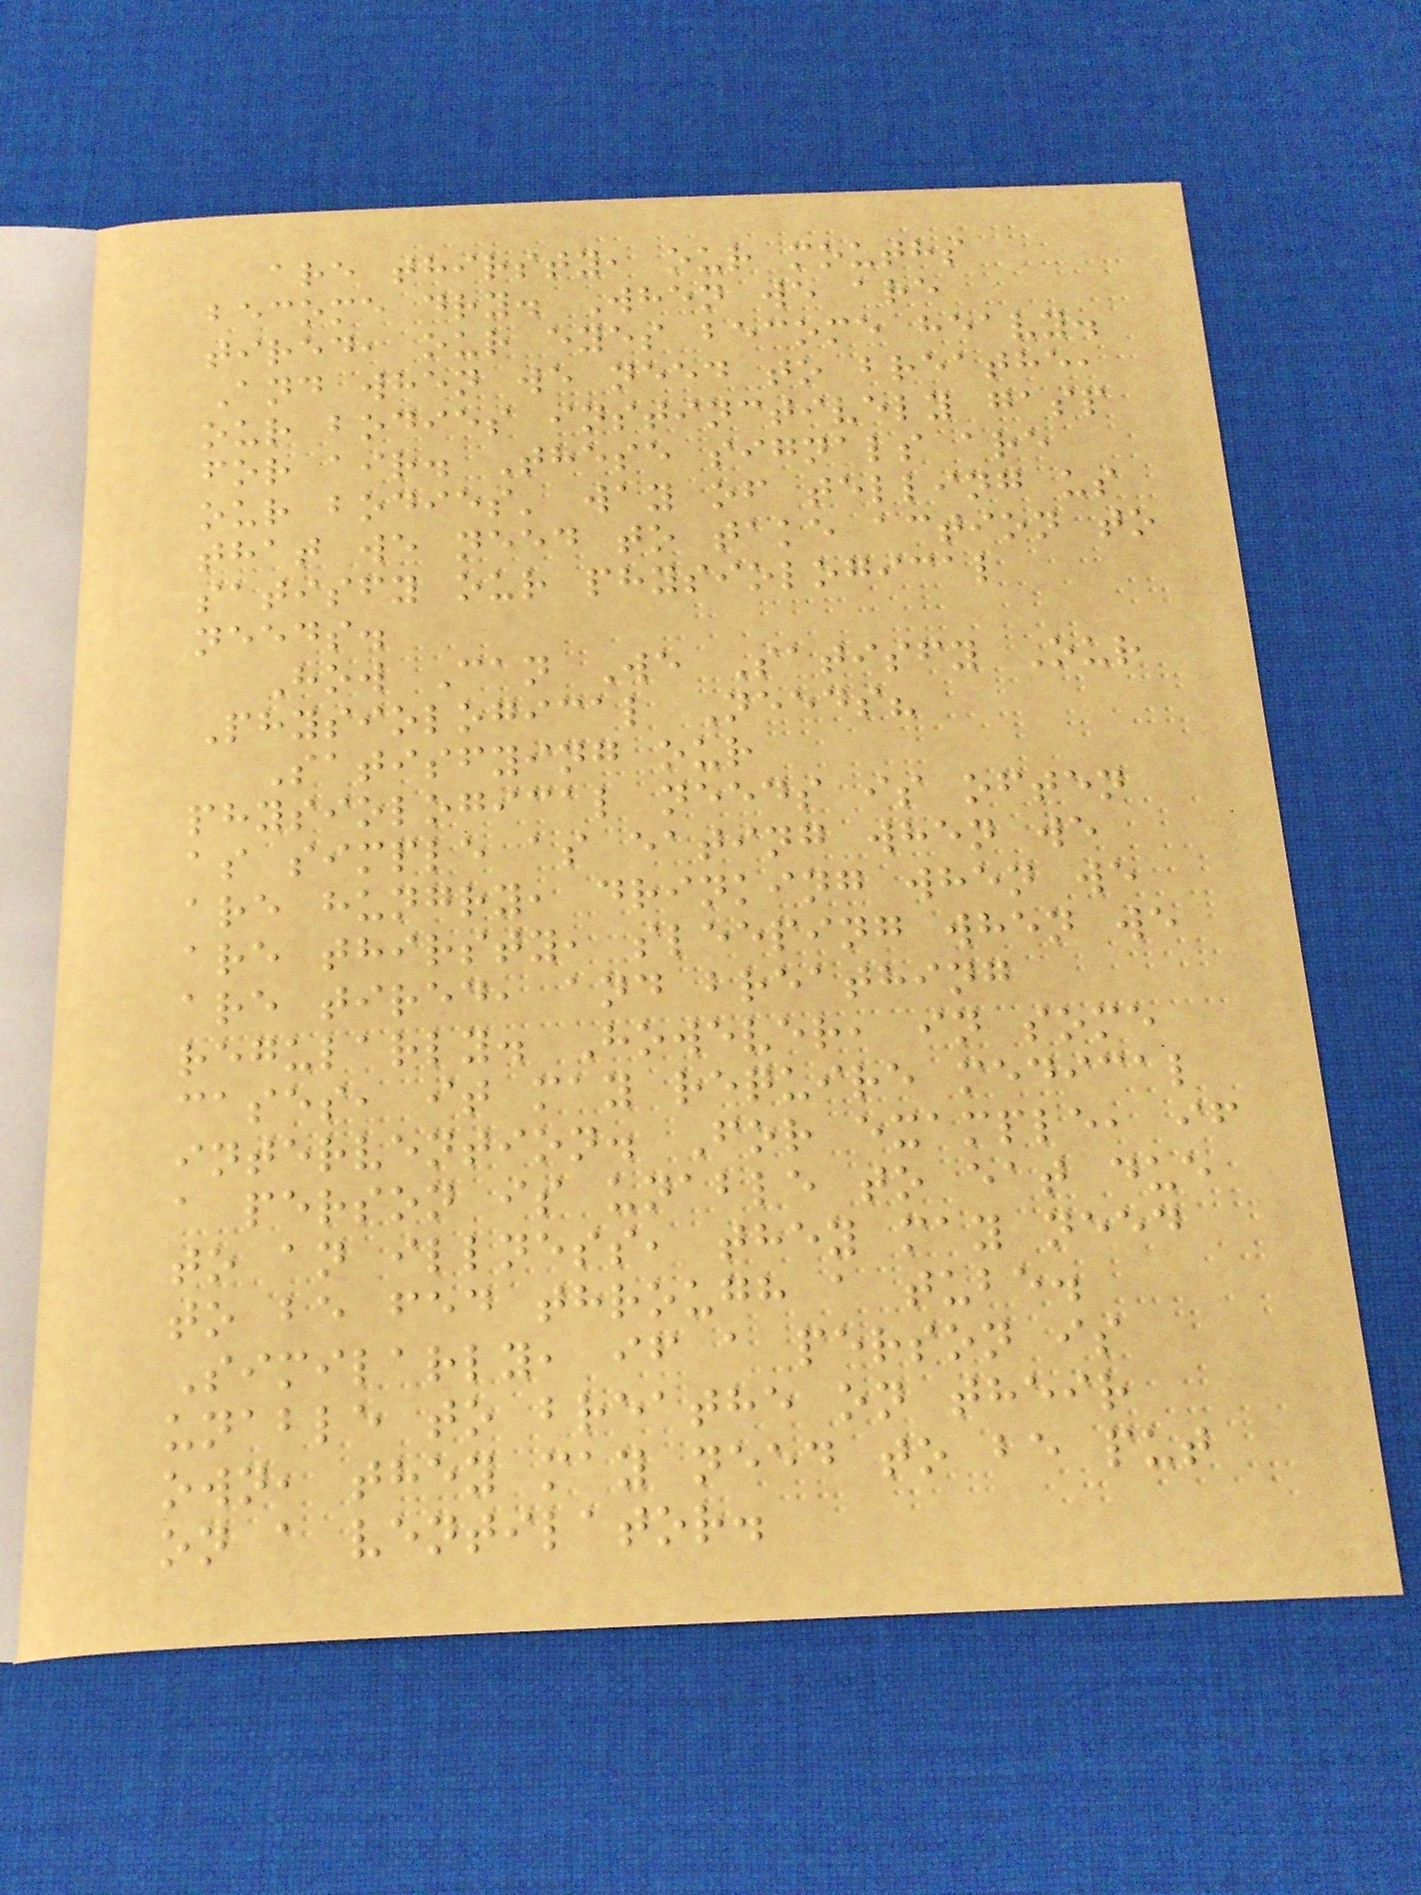are thirsty, our mouths
become dry. When we are
tired, our eyes become heavy.
And when we need to breathe,
our bodies instinctively gasp
for air. These signals are
our bodies' way of telling us
that we need to take action to
satisfy our physiological
needs.
How Can We Satisfy Our
Physiological Needs?
Satisfying our
physiological needs is often
as simple as eating when we
are hungry, drinking when we
are thirsty, sleeping when we
are tired, and breathing
regularly. However, in some
cases, it may require medical
intervention. For example, if
a person is unable to eat due
to an illness, they may need
to be fed through a tube.
Similarly, if a person is
unable to breathe on their
own, they may need to be put
on a ventilator.
